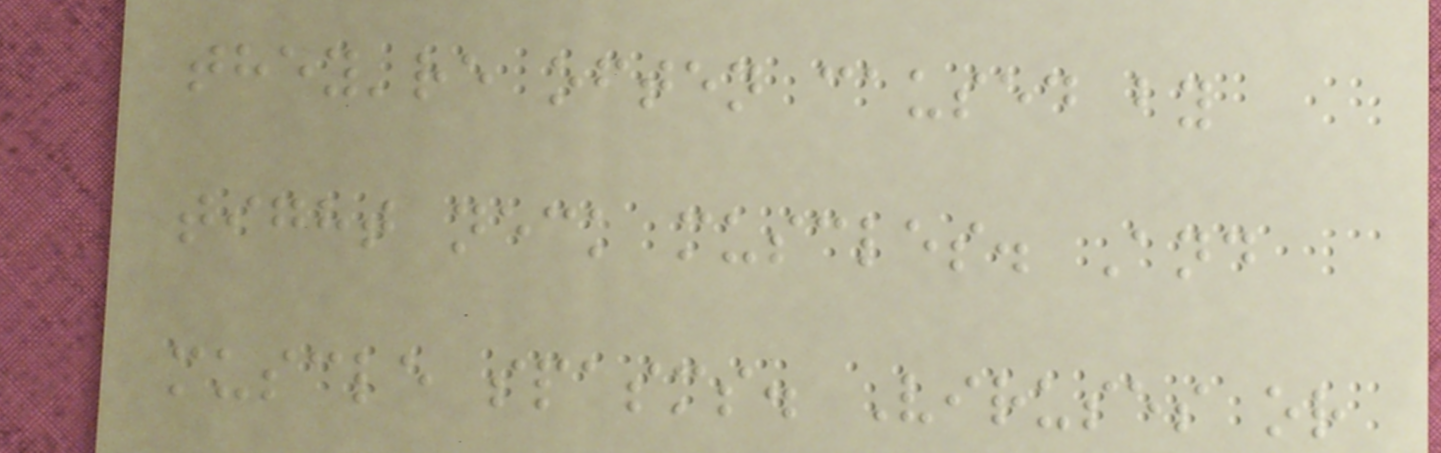they're often caused by
tight neck muscles. And
muscle spasms. Viruses or
